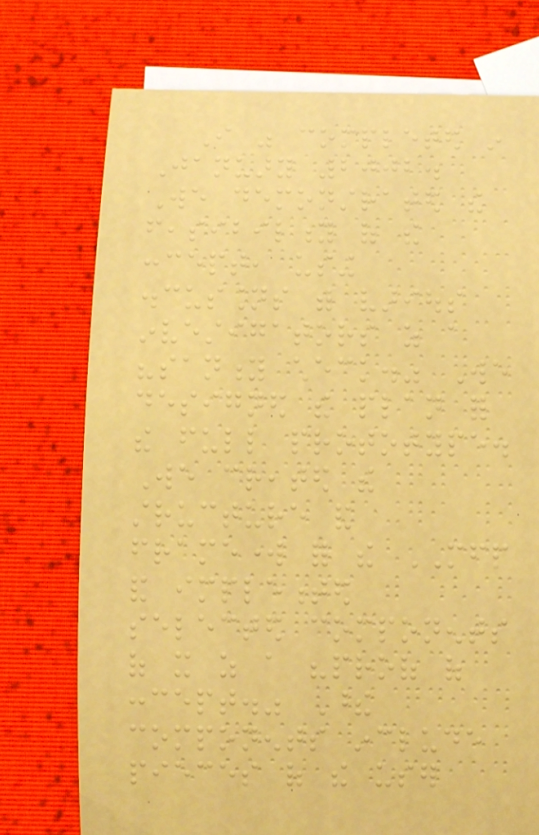I was completed in
January 2002.
We demonstrated the
feasibility of the
concept, using
discussions with various
investigators as a
"sanity check." We
designed the plan for
the full prototype.
We created the
structure and
framework for the MFP
and implemented
selected components
of it as a "proof of
concept." These
components include
pieces of the user
